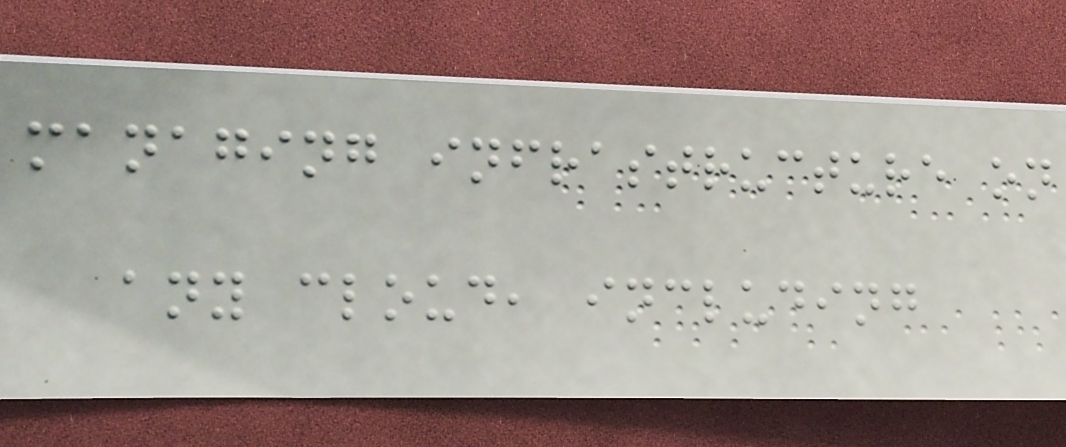managing infrastructure on
any cloud, including
